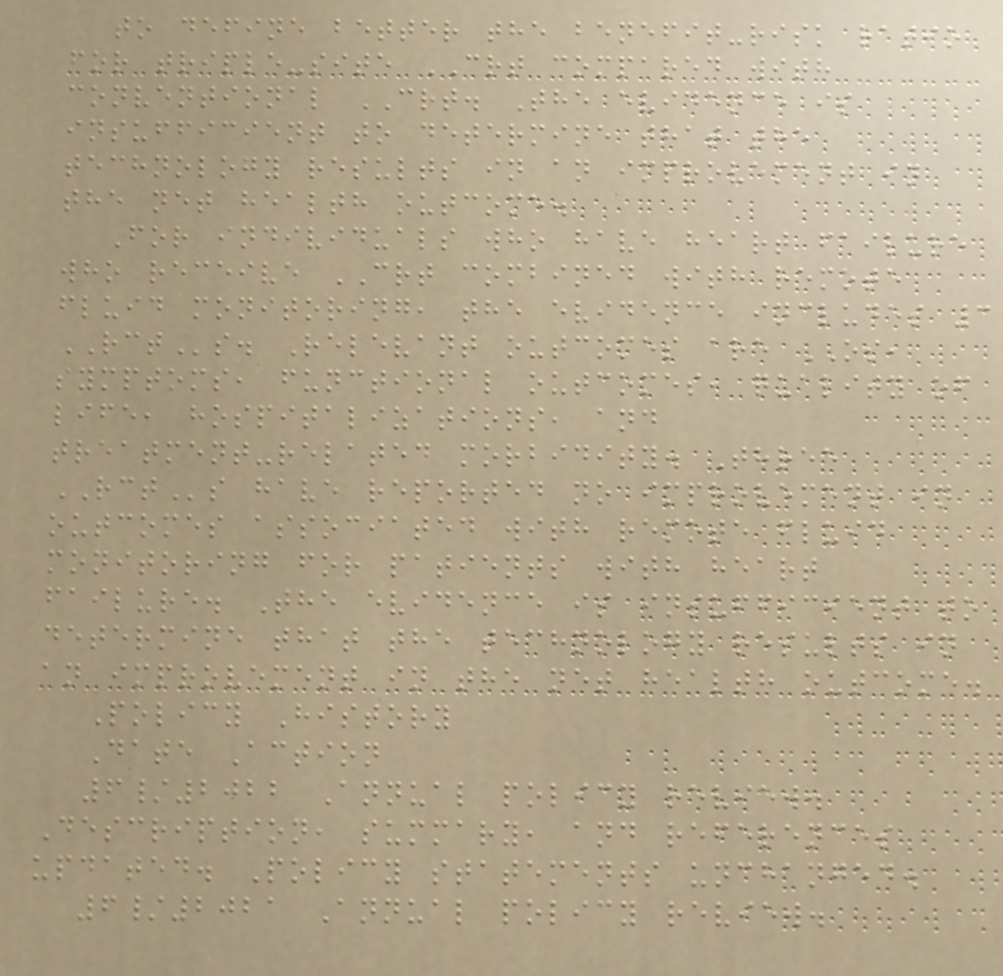to define better the benefit-risk ratio
for triple-site CRT compared with
conventional CRT. The evidence is
insufficient to determine that the
technology results in an improvement in
the net health outcome.
For individuals who have heart failure
who receive CRT combined with remote
fluid monitoring, the evidence includes 3
RCTs. Relevant outcomes are OS,
symptoms, functional outcomes, quality of
life, hospitalizations, and
treatment-related morbidity. Three
RCTs have reported no improvement in
outcomes associated with remote fluid
monitoring for patients with heart
failure. The evidence is insufficient to
determine that the technology results in
an improvement in the net health outcome.
Policy History
Date Action
6/2022 Annual policy review.
Description, summary, and references
updated. Policy statements unchanged.
6/2021 Annual policy review.
